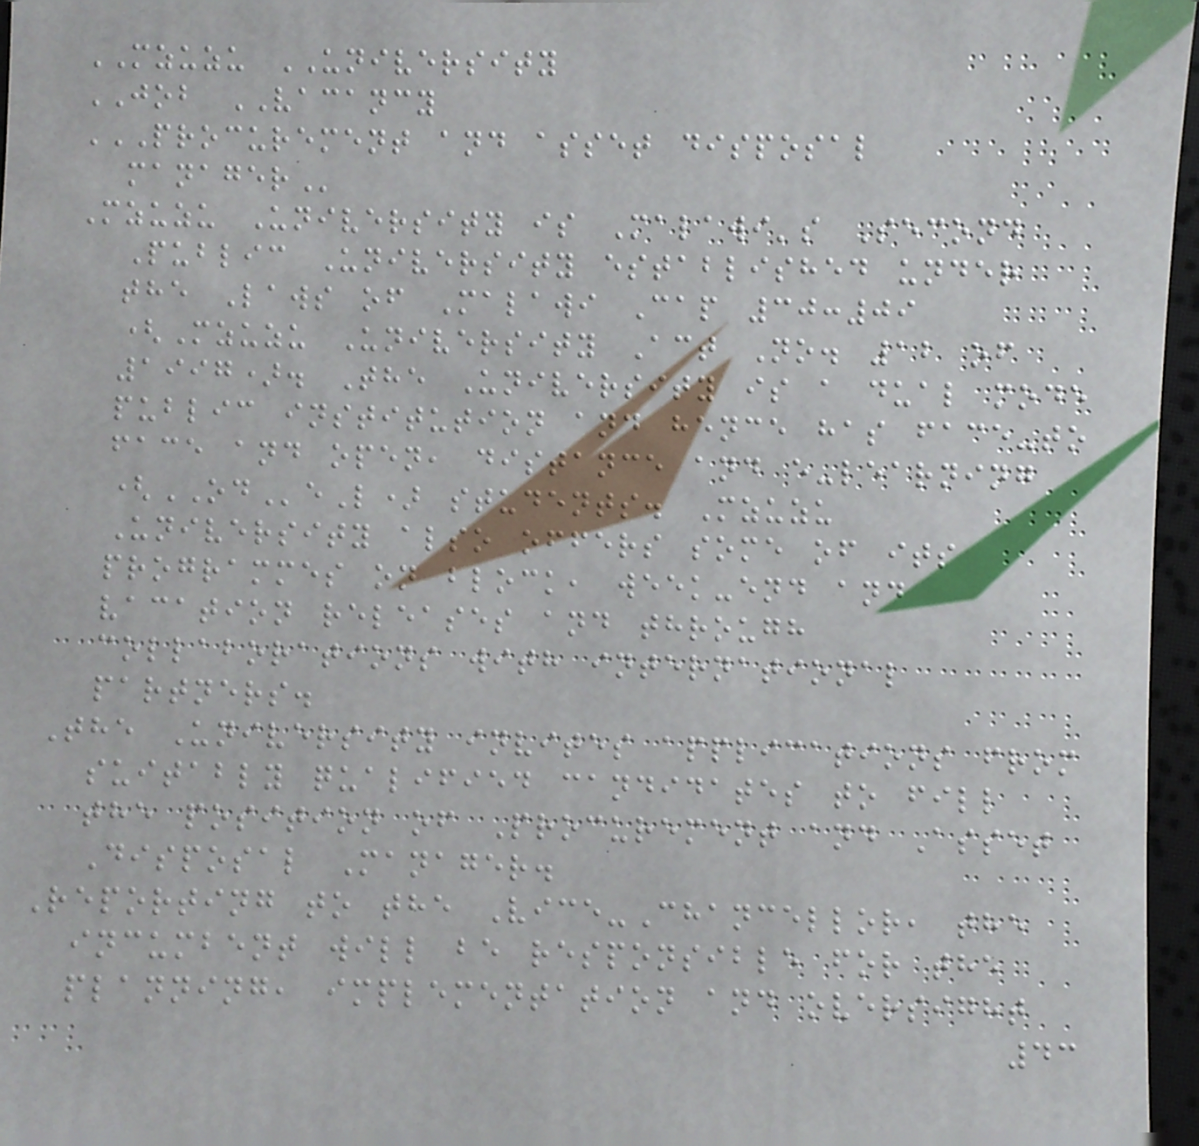MZUZU UNIVERSITY
JOB VACANCY
PROCUREMENT AND ASSET DISPOSAL
MANAGER
Mzuzu University is Malawi's Second
Public University established under
the Laws of Malawi Cap 30:09
(Mzuzu University Act No. 12 of
1997). The University is a dual mode
public institution and hence has face-to
face and open, distance and e-learning
(ODeL) students. Mzuzu
University also offers some of its
programmes on block, week-end and
vacation releases and through
collaborations with international
partners.
The University invites applications from
suitably qualified candidates to fill
the position of Procurement and Asset
Disposal Manager.
Reporting to the Vice-Chancellor, the
incumbent will be responsible for the
planning, implementation and oversight
43
